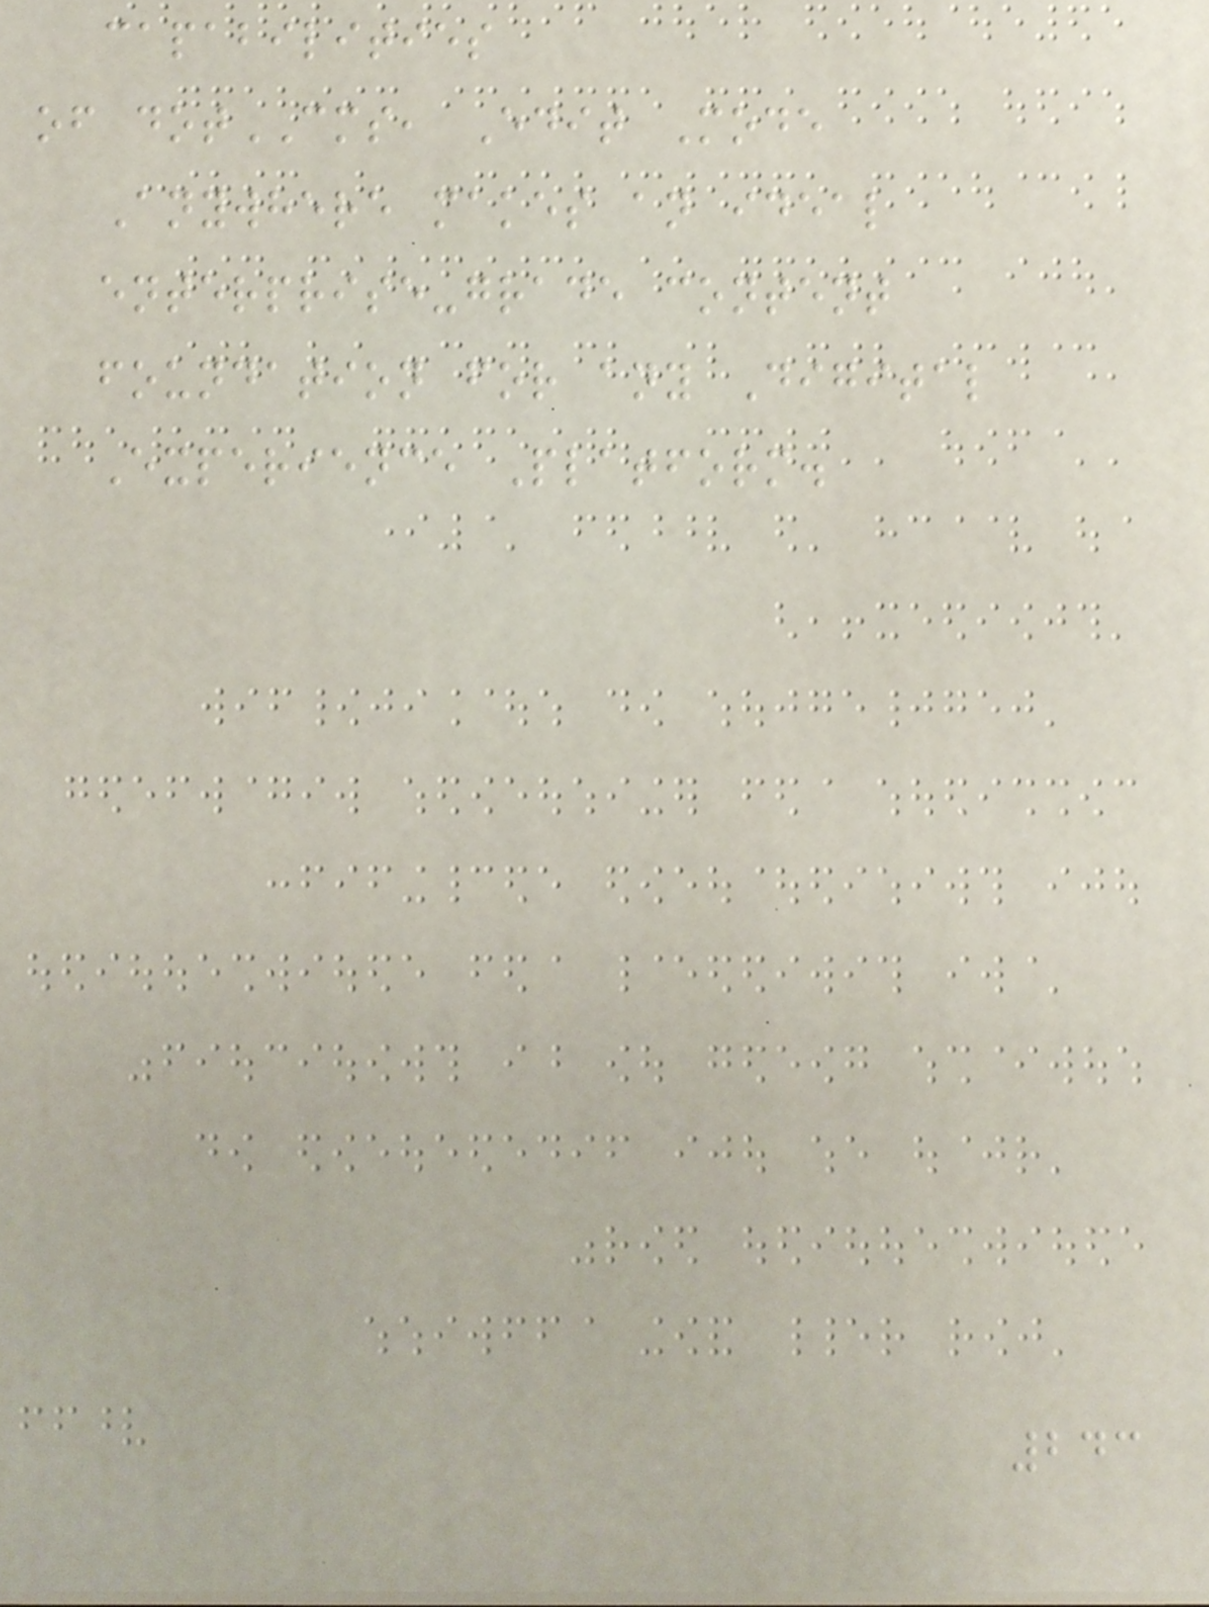capabilities
of dotCMS, Edit Mode
Anywhere makes an ideal
enterprise-grade content
foundation for any Digital
Experience Platform.
243
